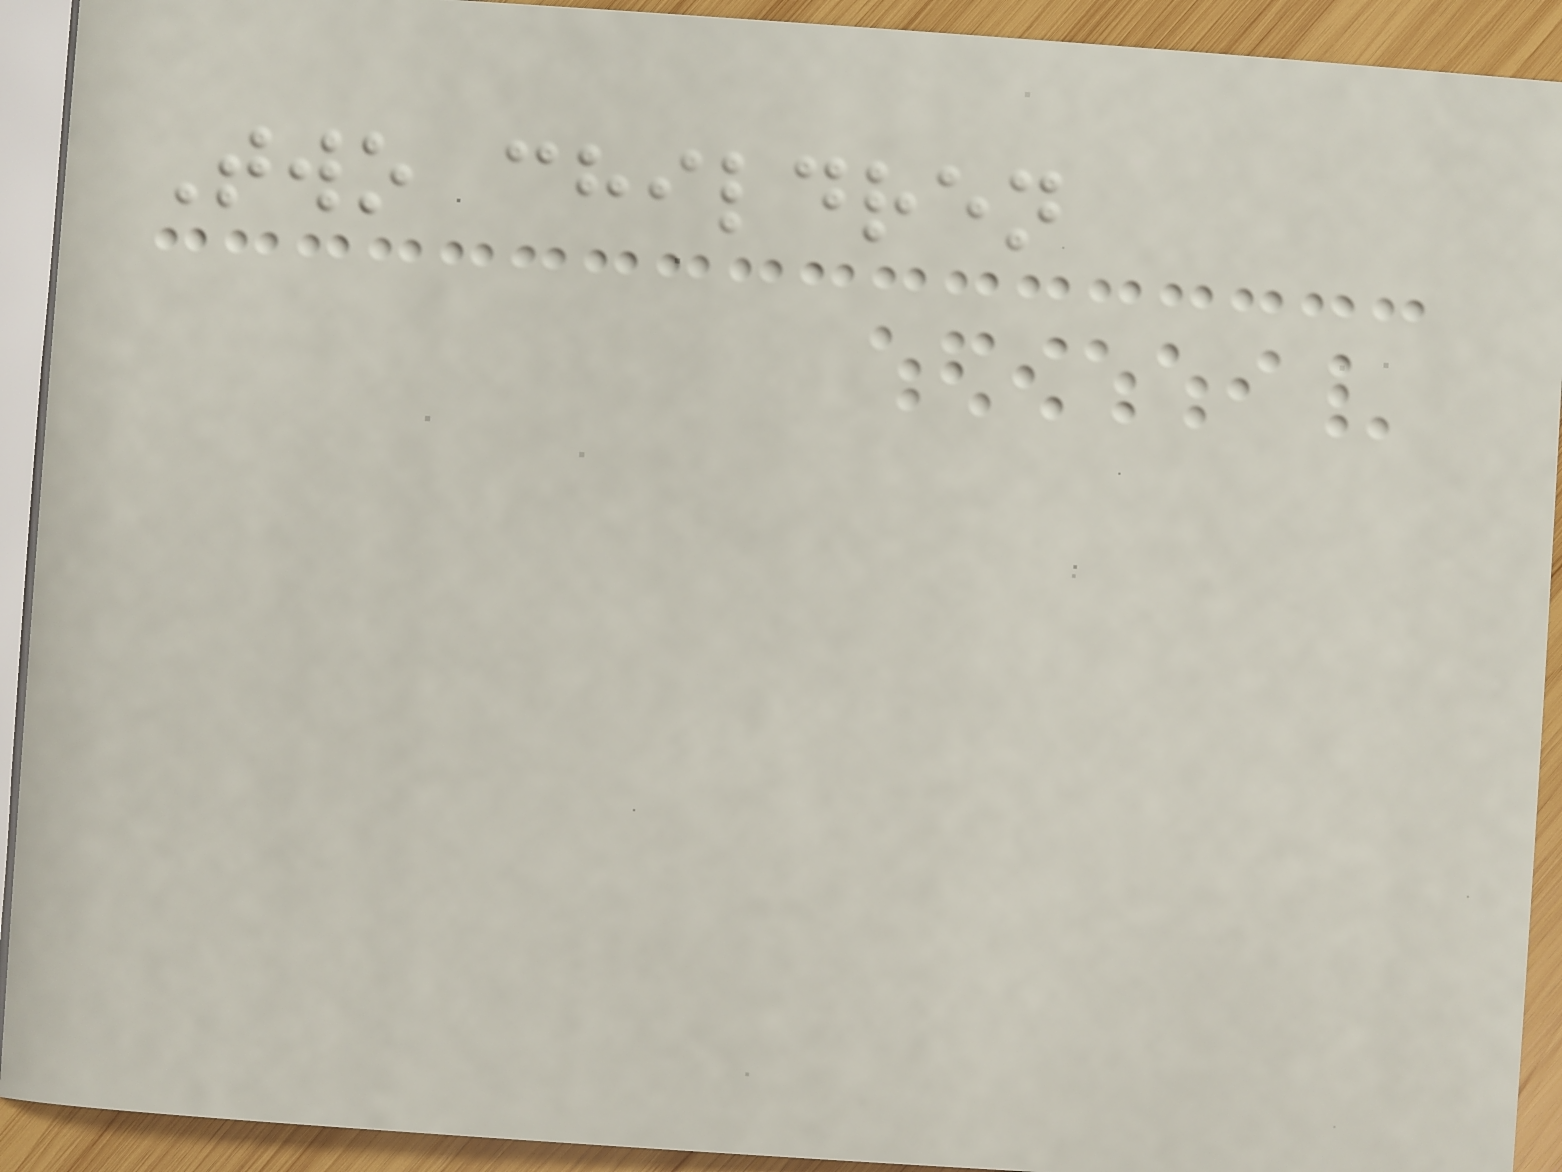Two children
